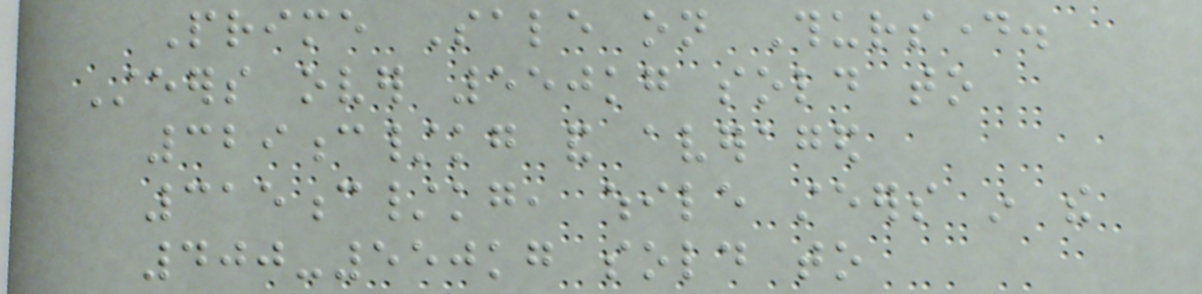Prime Sale on Thursday.
Steers over 550kg sold to
329c/kg and averaged
315c/kg, while steers in the
400-550kg sold to
